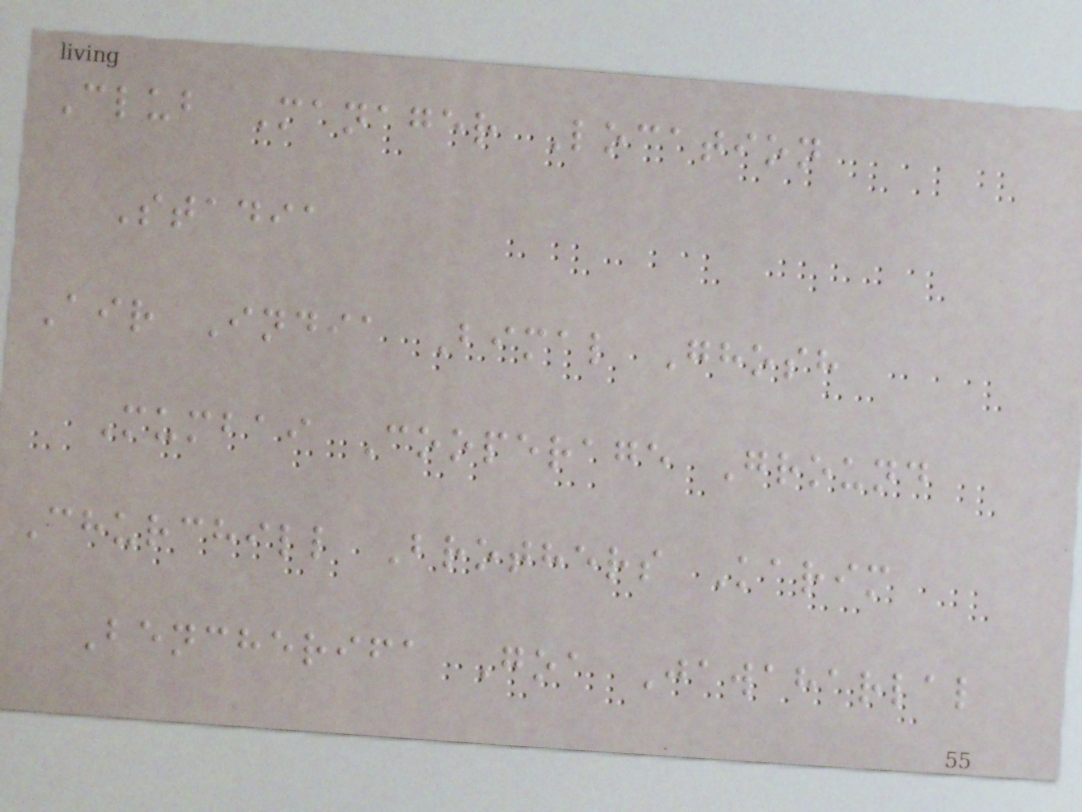Club Manager Location
Stadia
Air India Bimal Ghosh
Mumbai Cooperage Ground
Churchill Brothers Karim
Bencherifa Goa Jawaharlal
